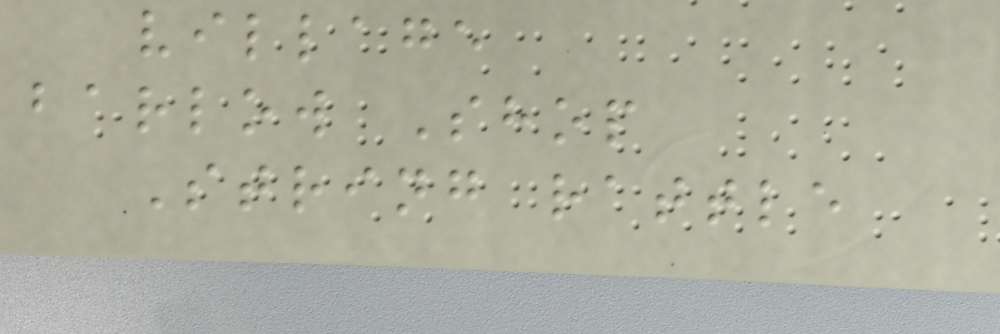village
barlow Shop
String rattle
